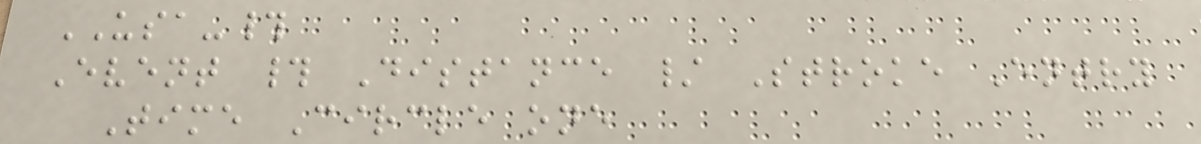USA-#
Event # Distance / Stroke Entry
Time Circle one
